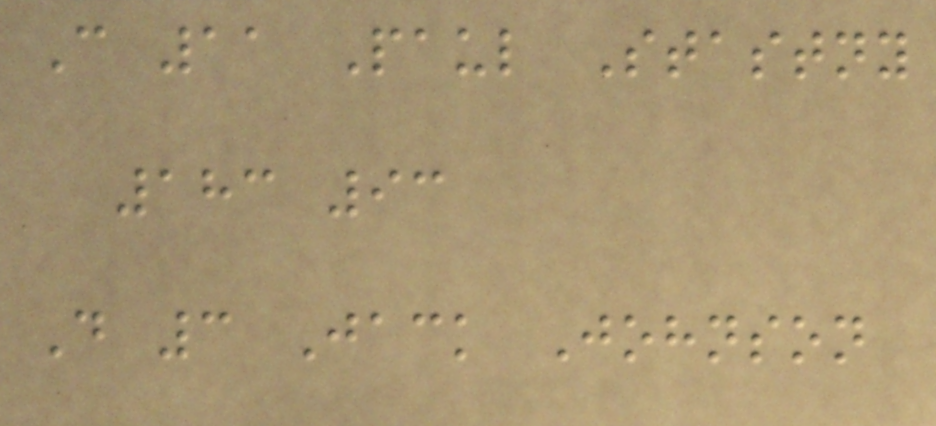C 11 Paul Stastny
183 93
D 3 Jack Johnson
